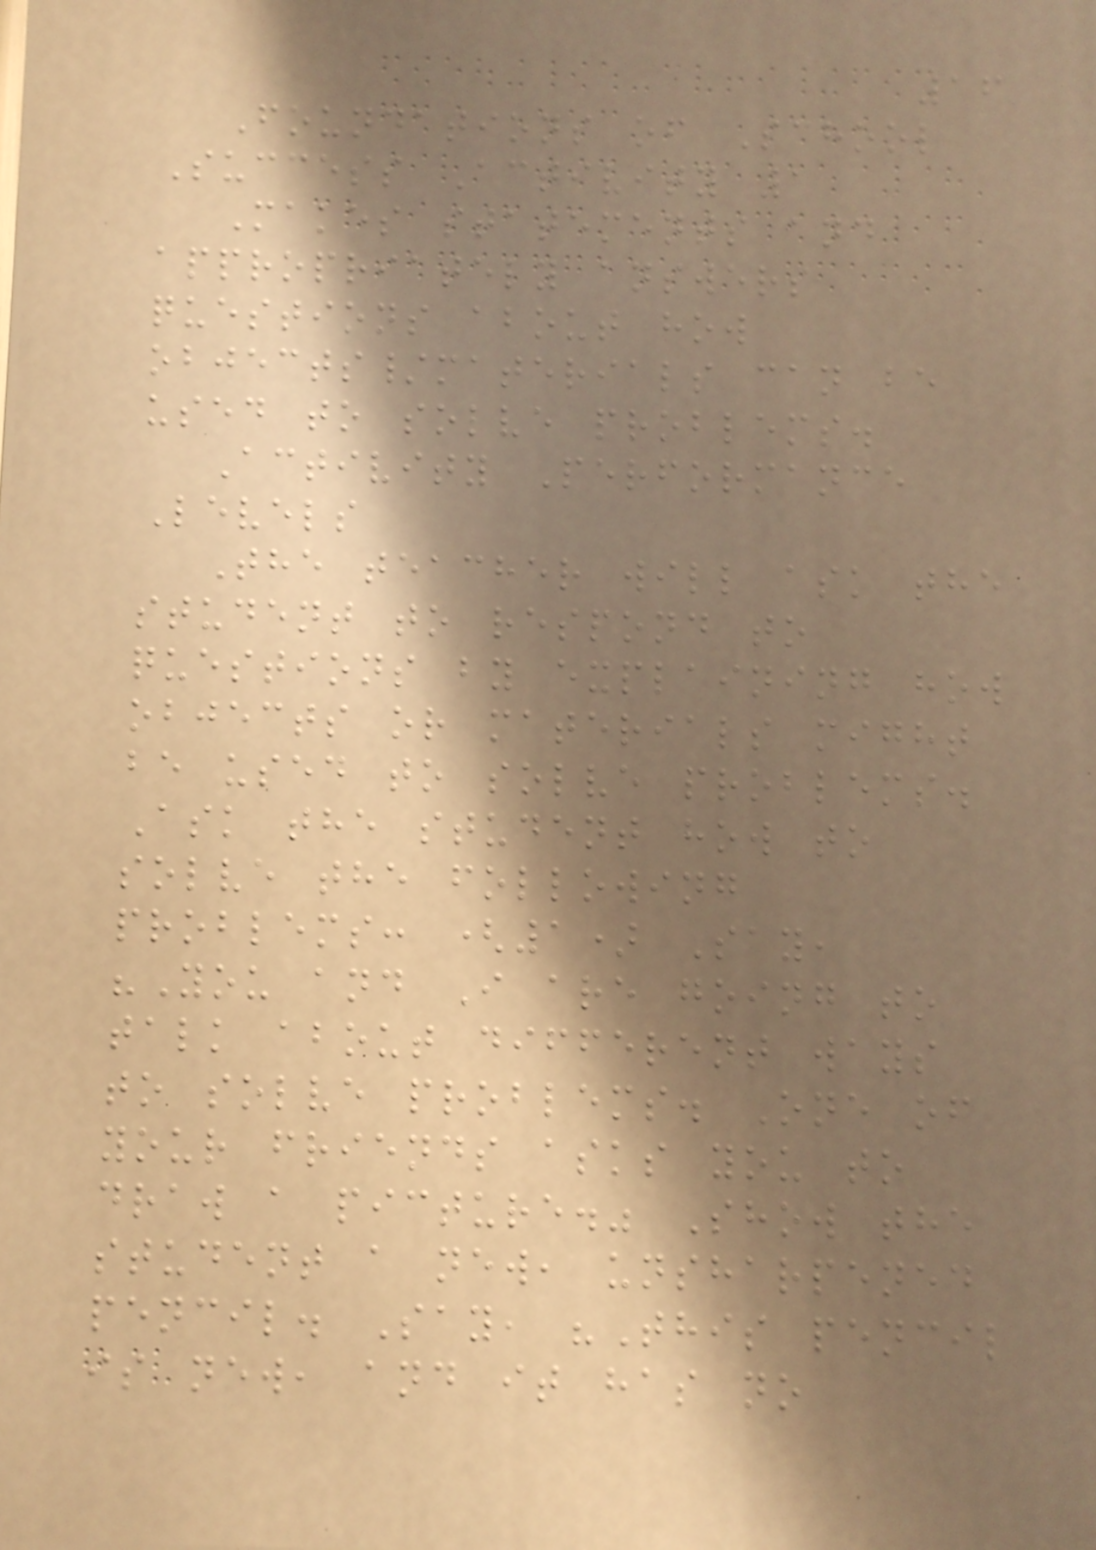16
Foundations of School
Success Activity 1
Makes statements and
appropriately answers
questions about how
objects/materials can be
used to solve problems.
Activity Performance
Levels
The teacher will ask the
student to respond to
questions by explaining how
objects or materials might
be used to solve problems.
Ask the student how to
solve the following
problems: (1) Say,
"You and I are going to
talk about different ways
to solve problems. One of
your friends asks you to
draw a picture." Show the
student a new, unsharpened
pencil. Say, "This pencil
is new, and it has no
